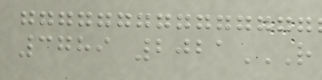3789 2021R
